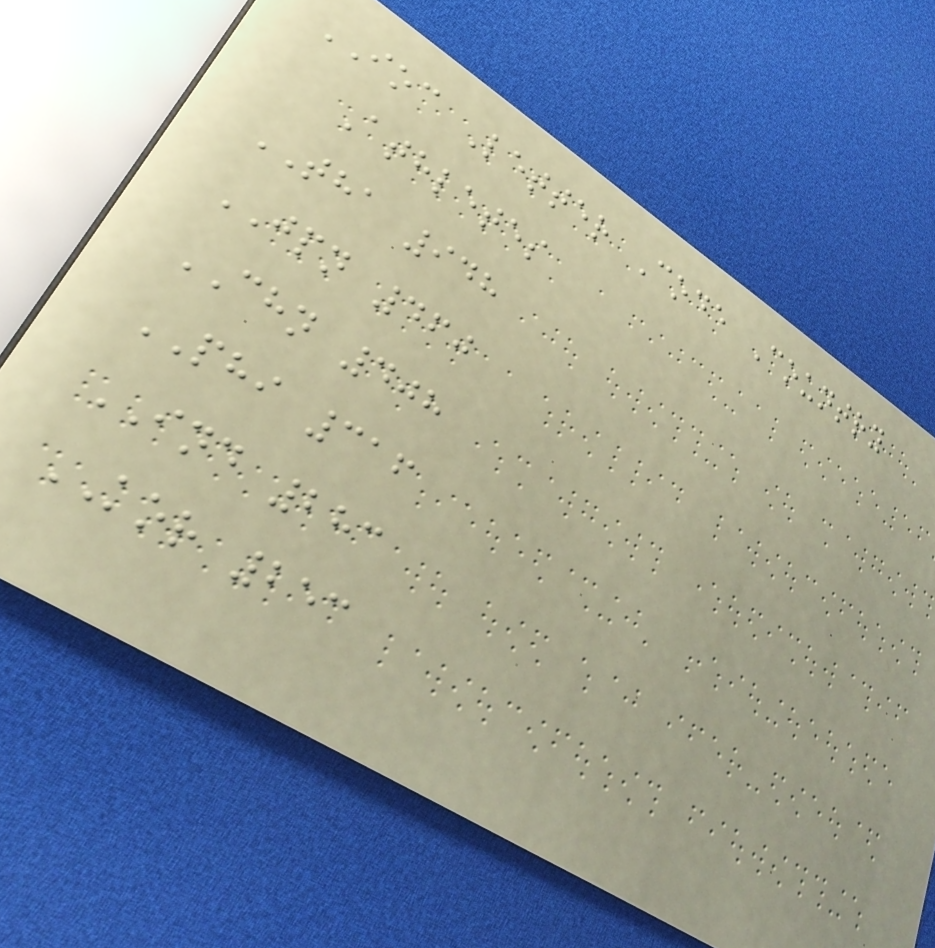IOC Letter Code Country
Athletes
THA 948
JPN 460
CHN 408
PHI 316
IND 283
KOR 253
